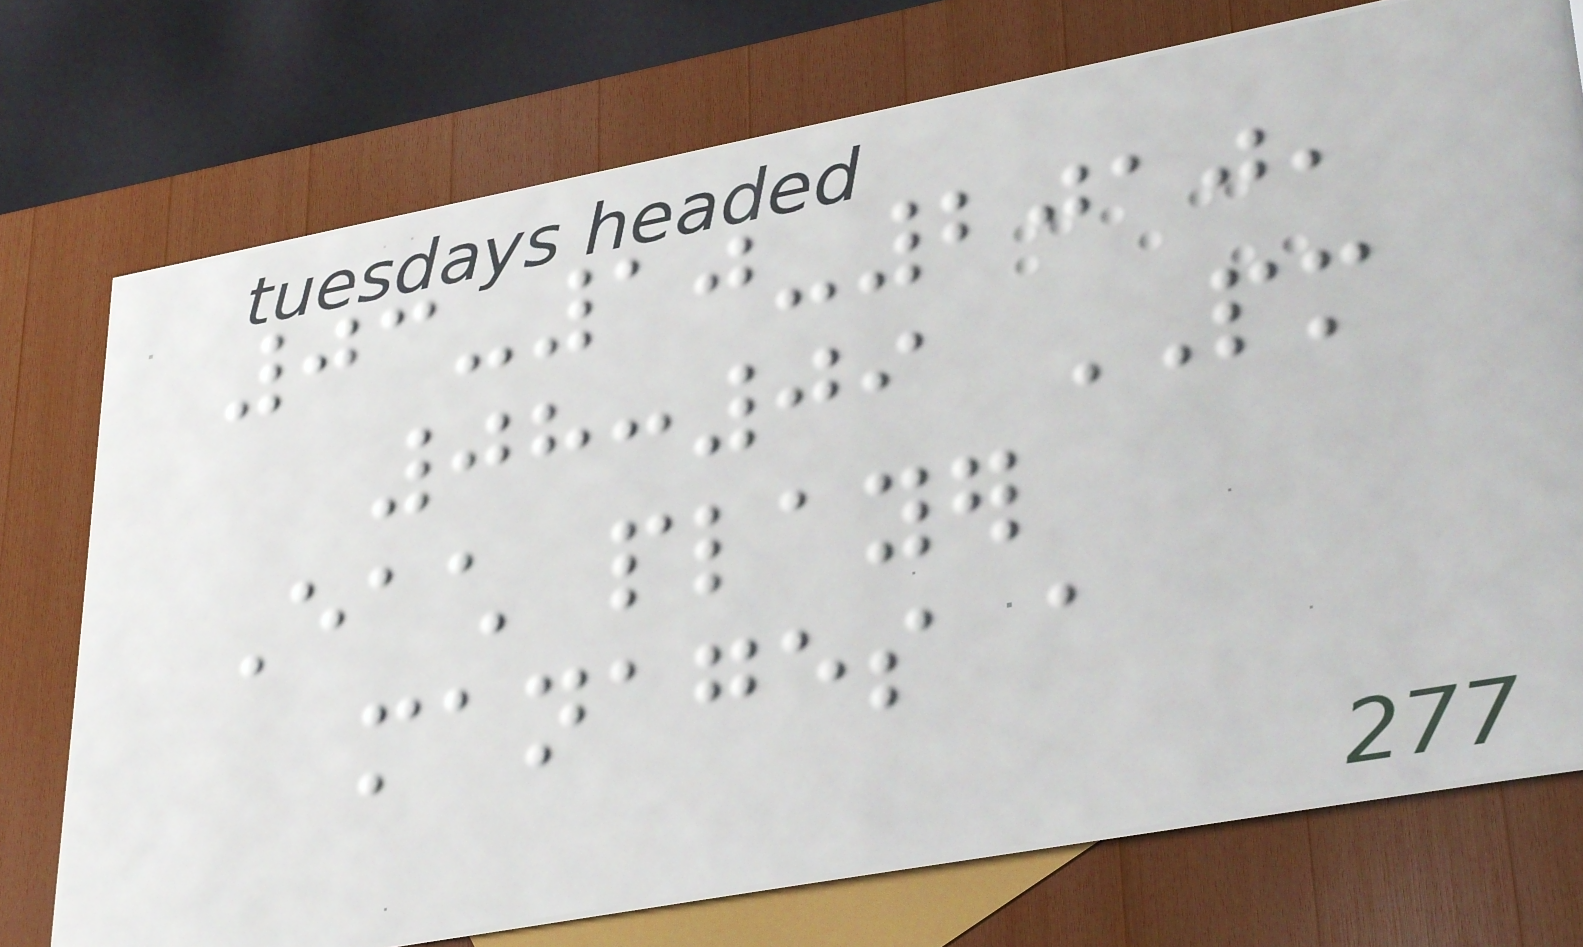03-10-2010,
08:09 PM
Each player
manages a
